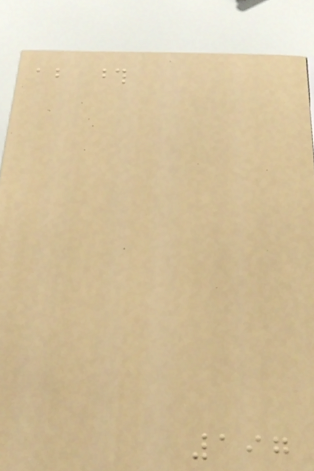about those
197
